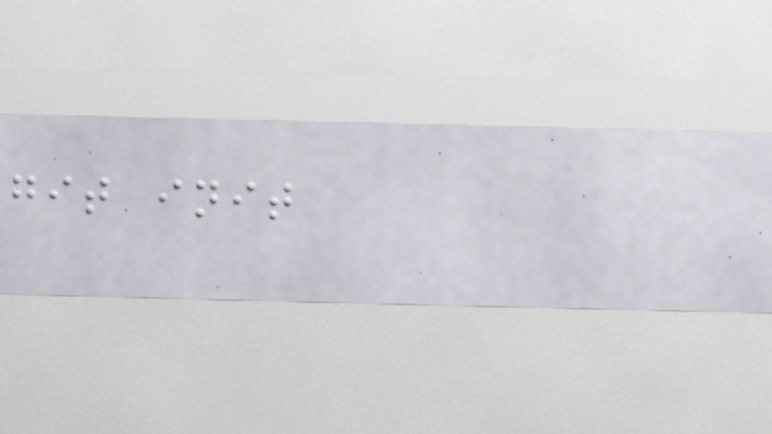git init
